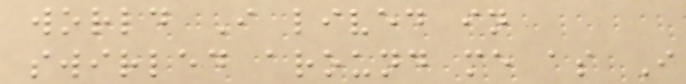world I lived in
swirled around me as I
